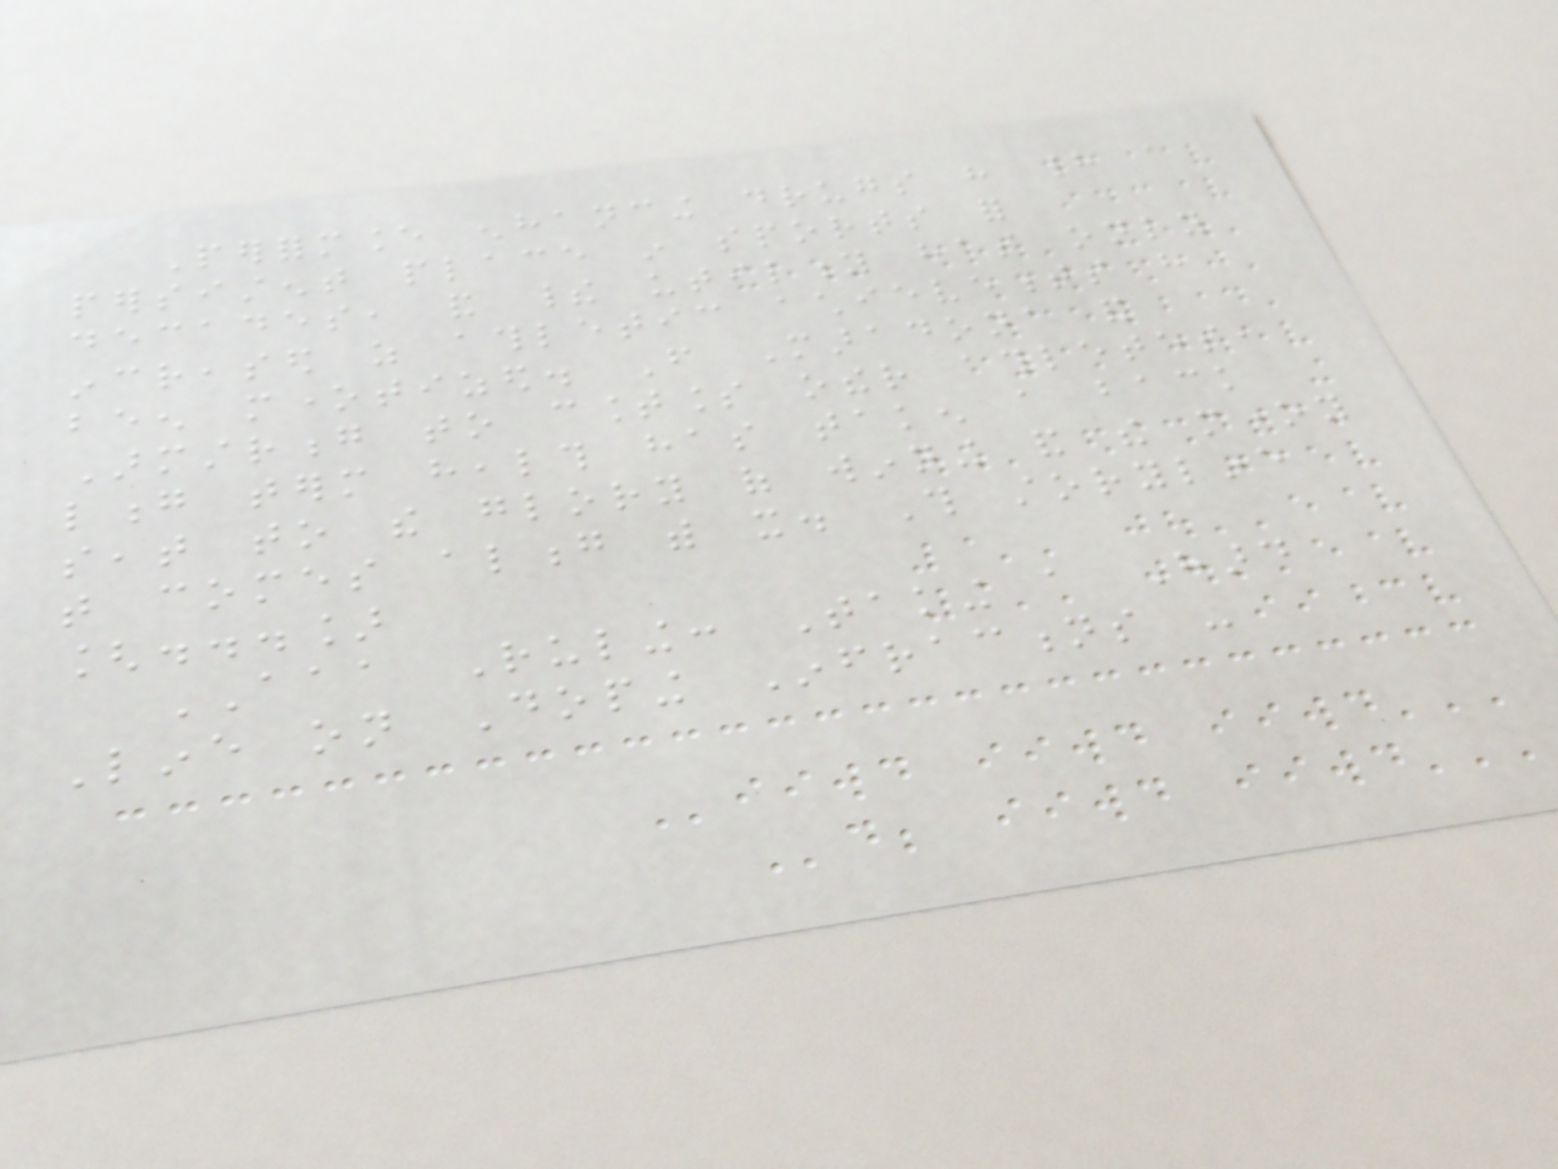Performance enhancing drugs have had a
persistent place in sports for
decades, and their utility has only
increased as athletic achievements have
been monetized. From Maradona and
Armstrong to countless other athletes,
long term health has taken a back
seat to the glory of winning and the money
that comes along with it. This storyline
[...]
AAA Ruling: Taking a Hard
Line on Doping Infractions -
